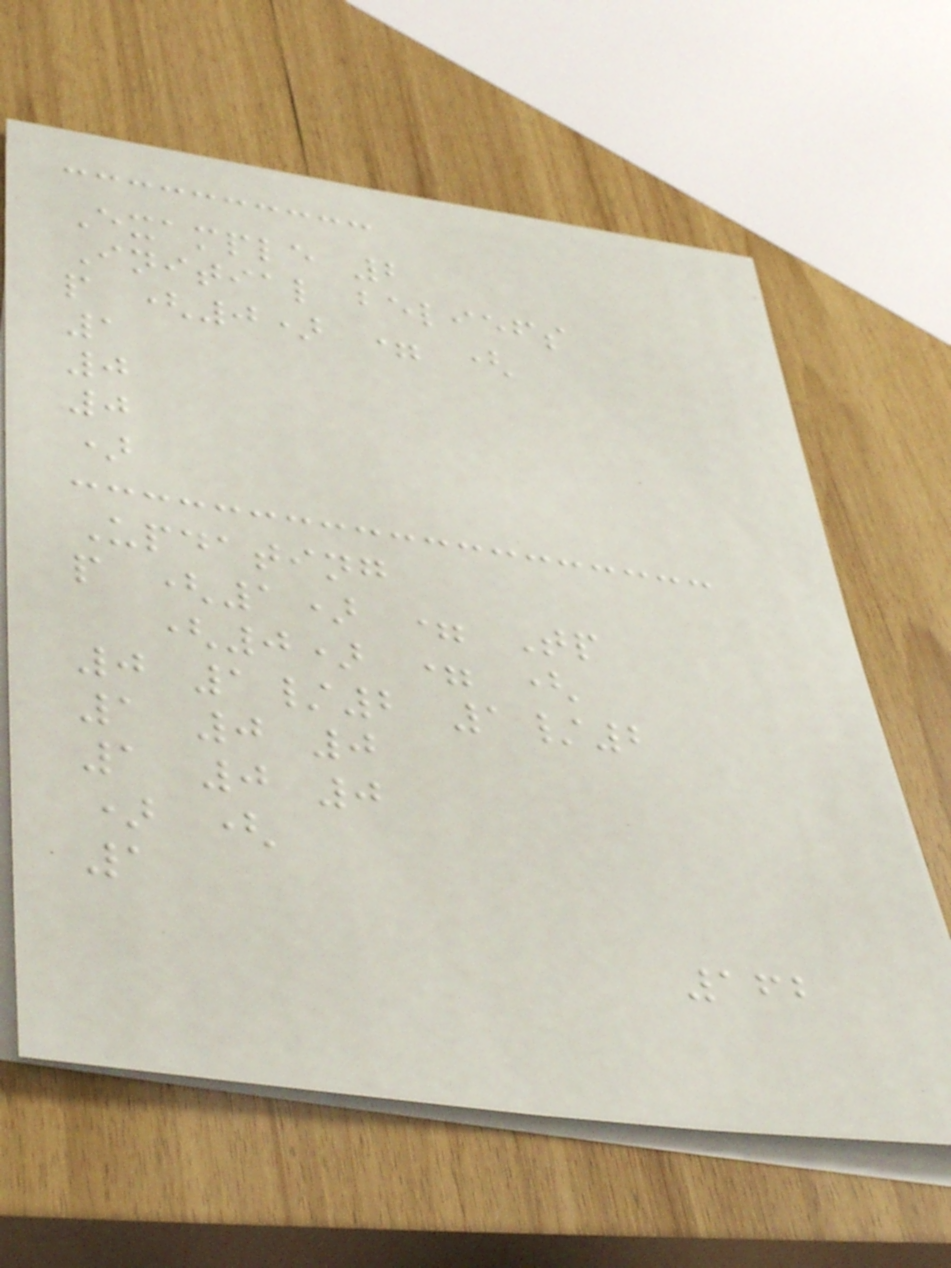Example 2
Initial beliefs
p (0) = (
1
0
0
)
Updating
p (1) = Tp
(0) = (
0 1/2 1/2
1 0 0
1 0 0
) (
1
162
